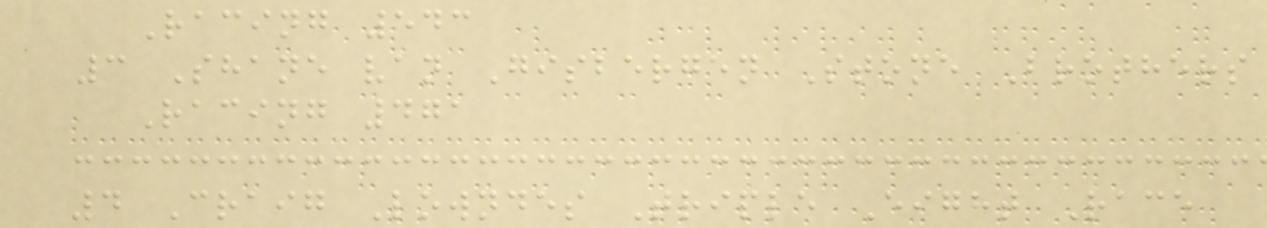Racing 543
3 Shane van Gisbergen Stone Brothers
Racing 471
4 Craig Lowndes Triple Eight Race
